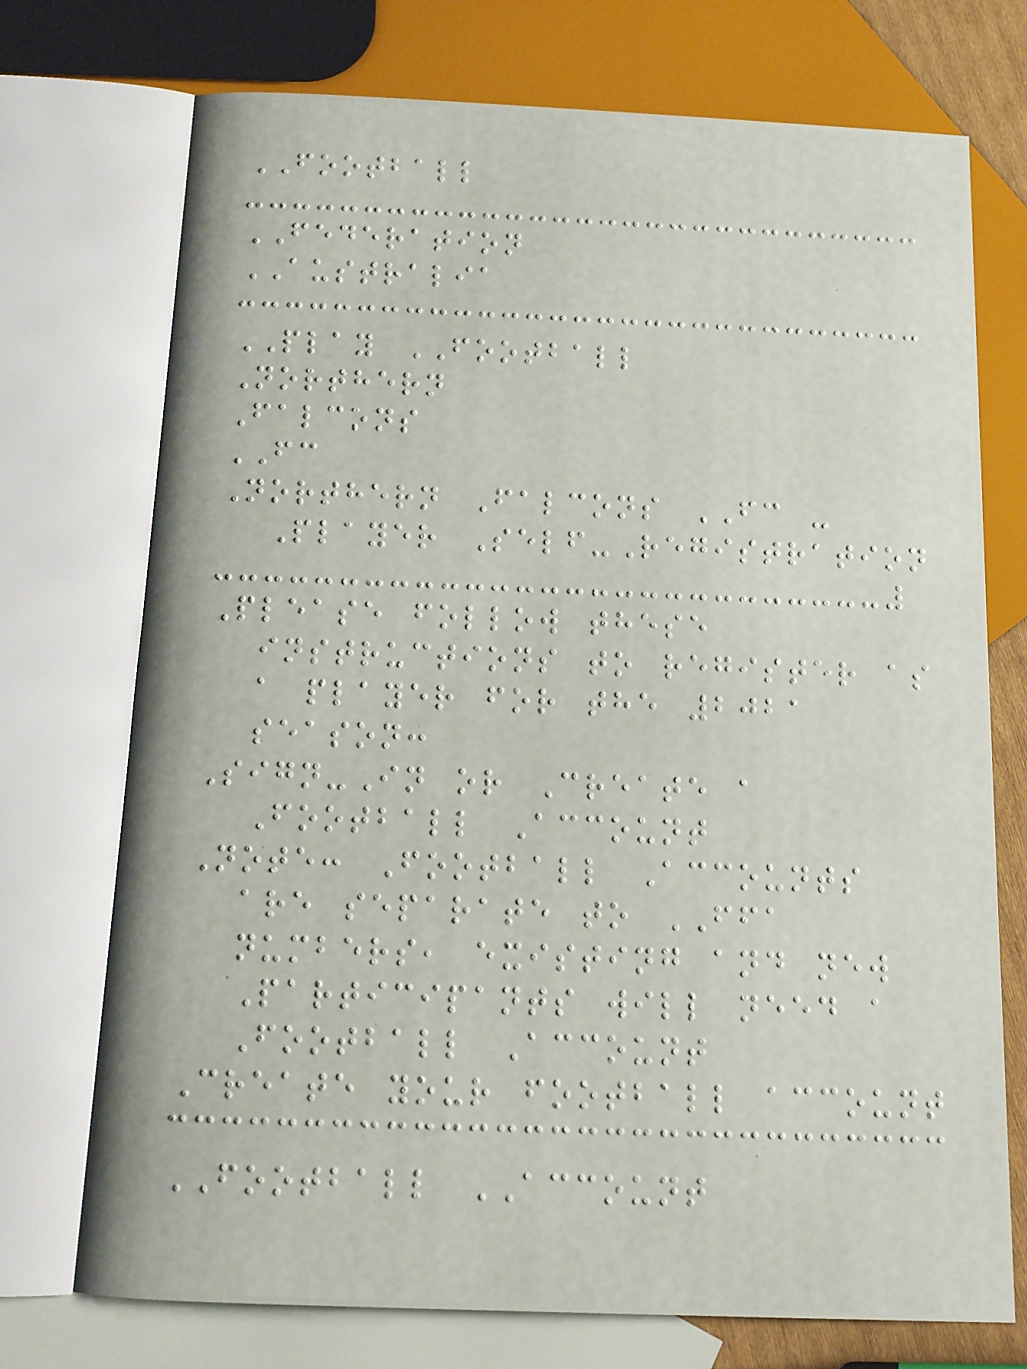FOOTBALL
FEDERATION
AUSTRALIA
PLAY FOOTBALL
Northern
Falcons
FC
Northern Falcons FC -
Player Self-Registration
Please follow these
instructions to register as
a player for the 2021
season:
Sign-In or Create a
Football Account
Note: Football Accounts
are separate to FFA
numbers, existing and new
Participants will need a
Football Account
Create your football account
FOOTBALL ACCOUNT
